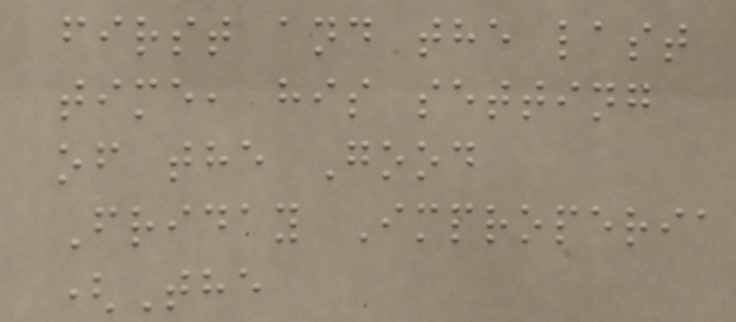first and the last
time, his setting
of the Good
Friday Improperia
(The
